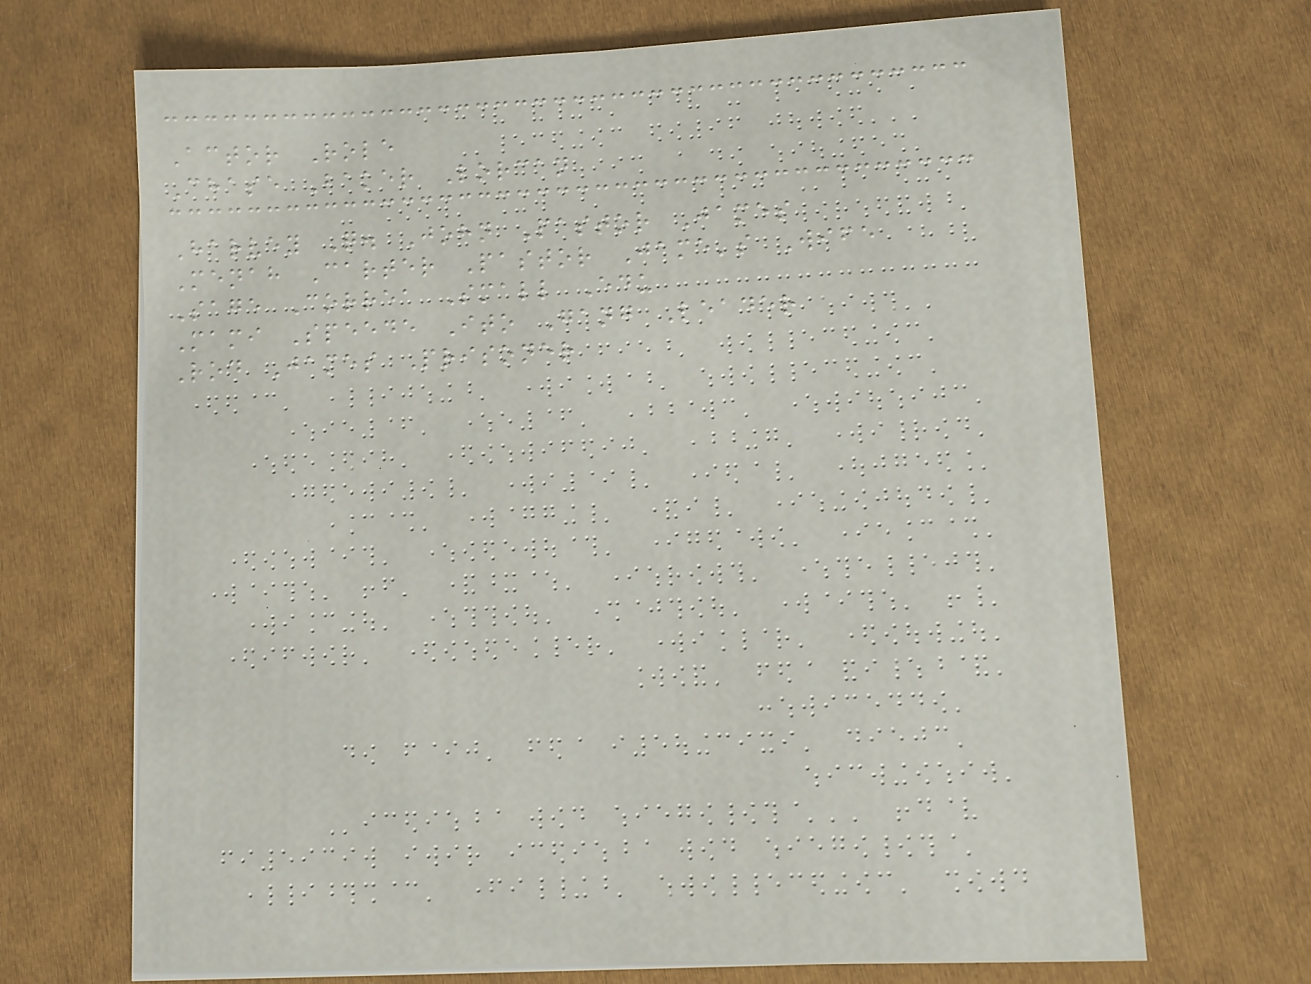Actor Role
Chase Baker Lorcan
Harvey Q. John Pastor James
Menah Carter Pastor Jame's Wife
Sage Correa Small Edu
Mami Speede Ito Gang Leader
Rod James Prisoner
